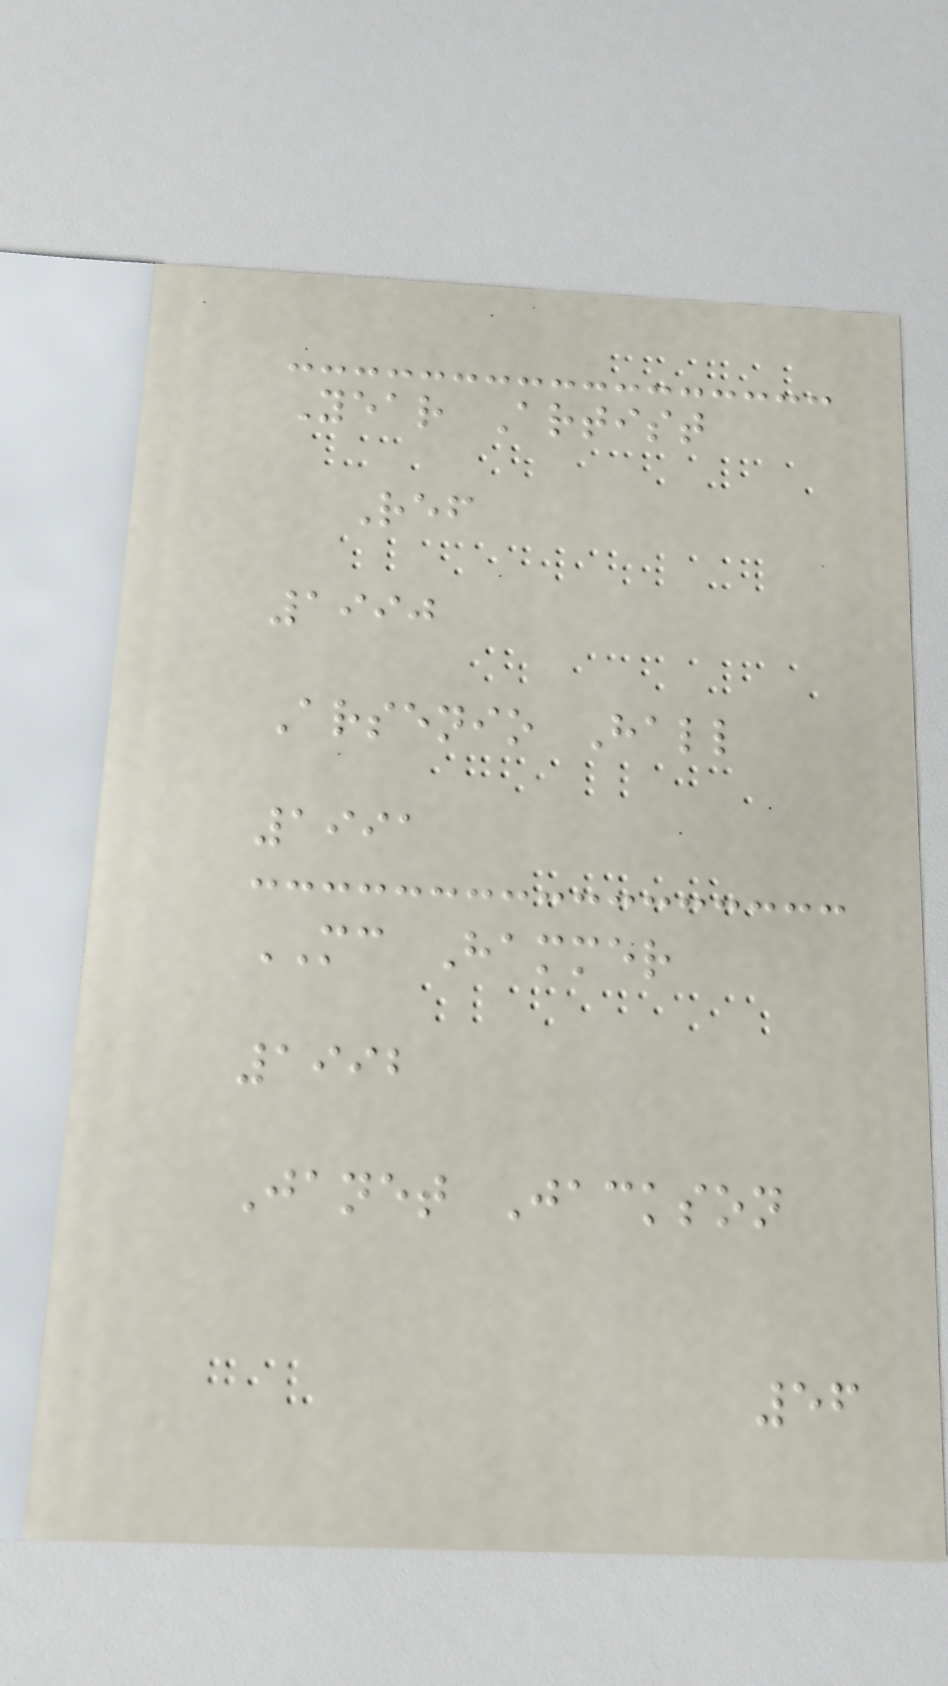Year Artist
Ref
1990
Arsenio Hall
1991
MC Hammer
1992
Janet Jackson
56
